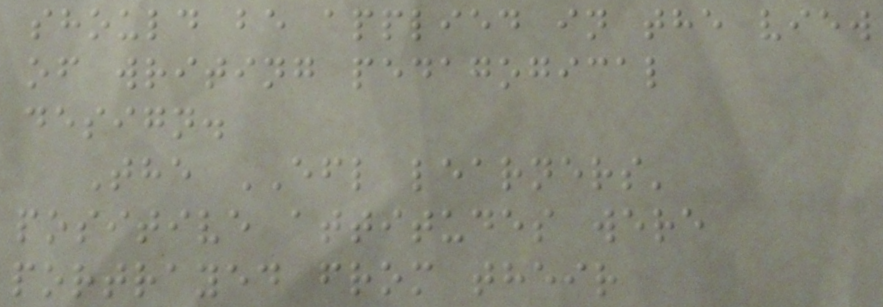should be applied in the view
of writing pedagogical
design.
The EFL learners'
positive attitudes were
portrayed from their
